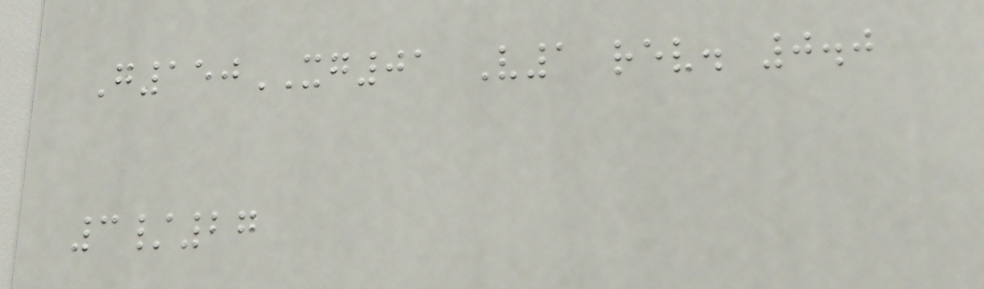G150XG01 V1 rev. 0.0
3/27
